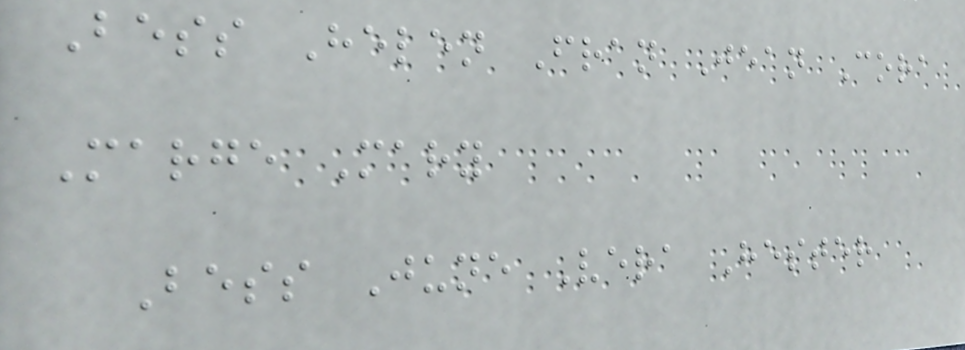Bess Helen Fran Jean Cora
Marge Mary
Bess June Vera Hester
